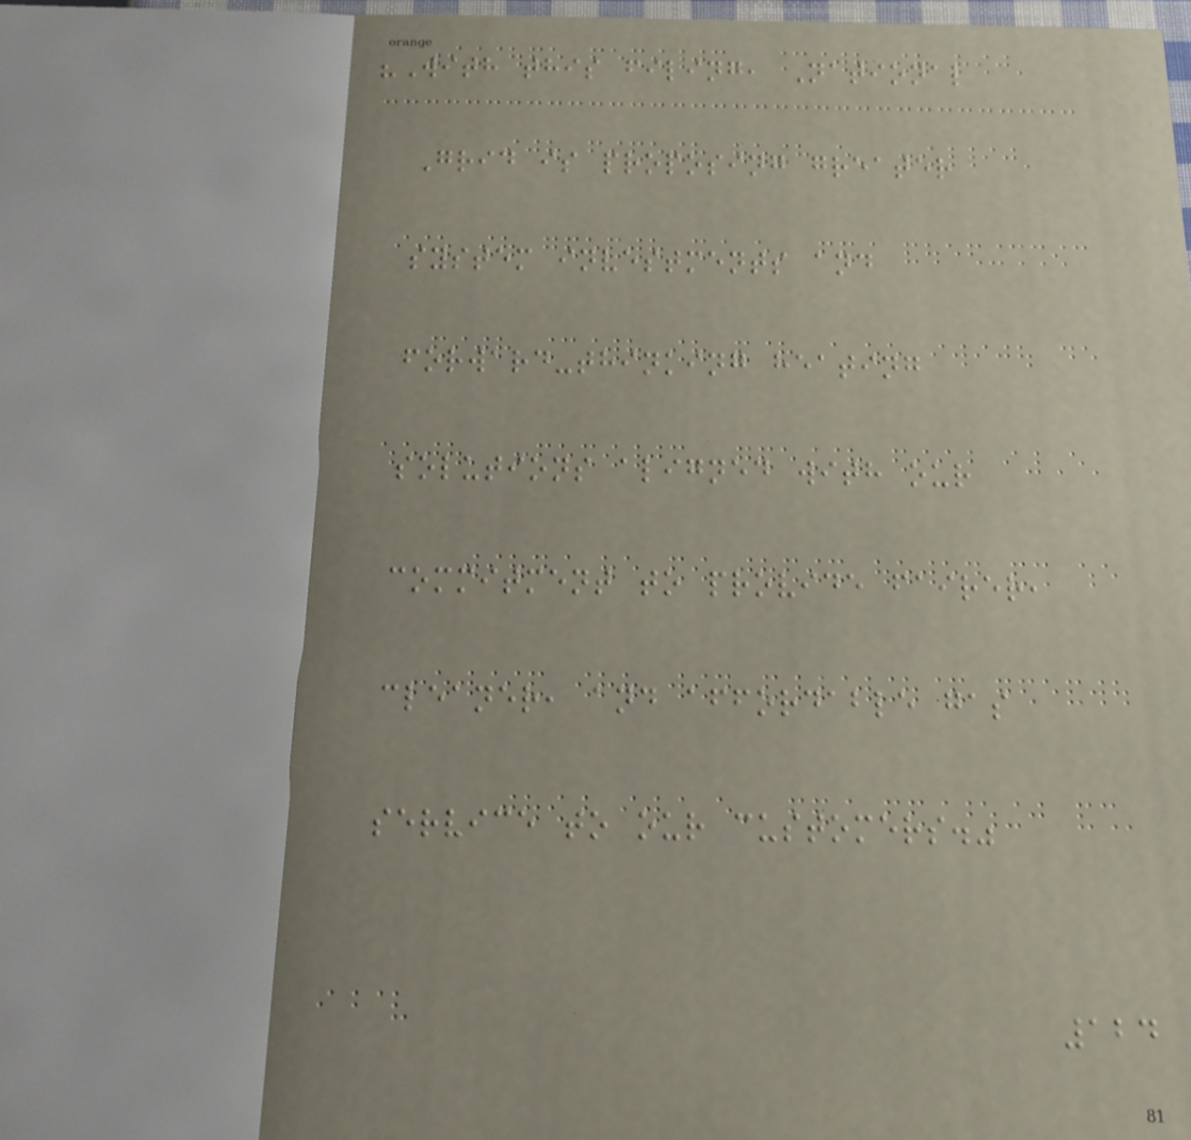"With this filing, National
Grid is proposing greater
system investments and
forward-thinking heating
solutions aligned with our
commitment to provide fairer,
cleaner, and affordable gas
service to our customers."
124
